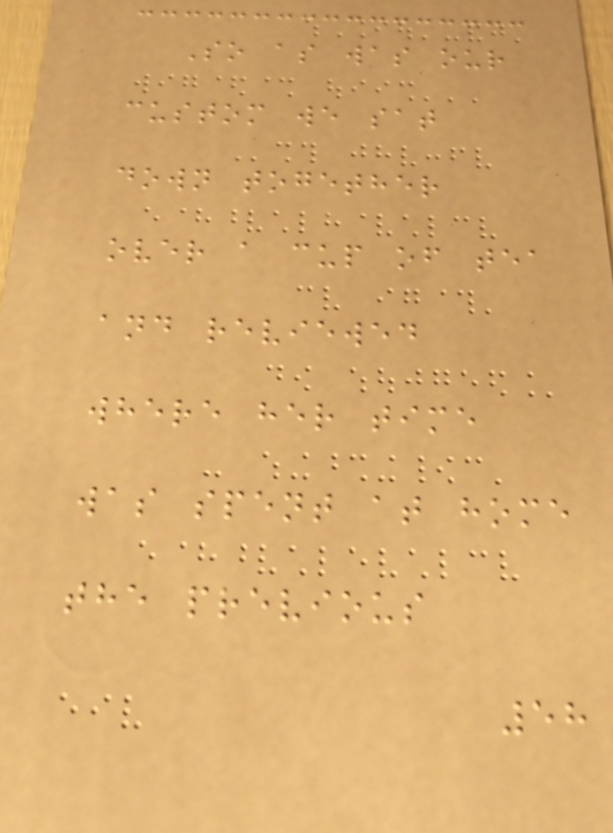So as was our
custom we sat
down together
over a cup of tea
and reviewed
where her time
was spent at home
the previous
58
